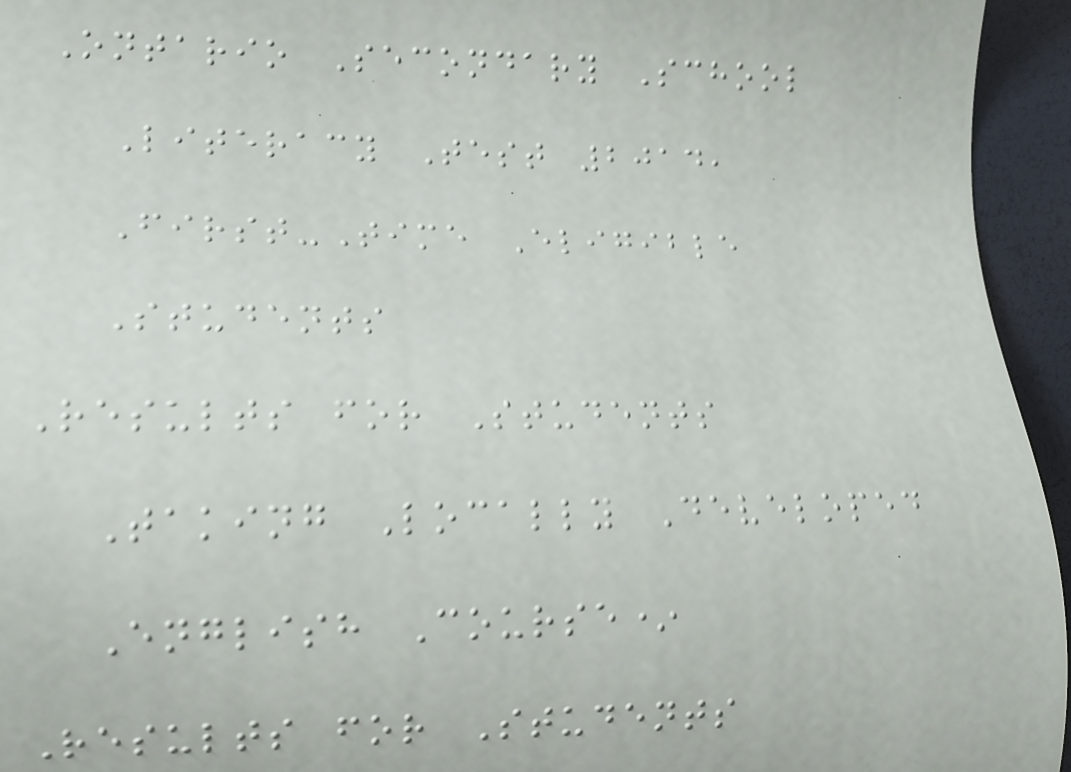Ontario Secondary School
Literacy Test 2014,
First-Time Eligible
Students
Results for Students
Taking Locally Developed
English Course*
Results for Students
